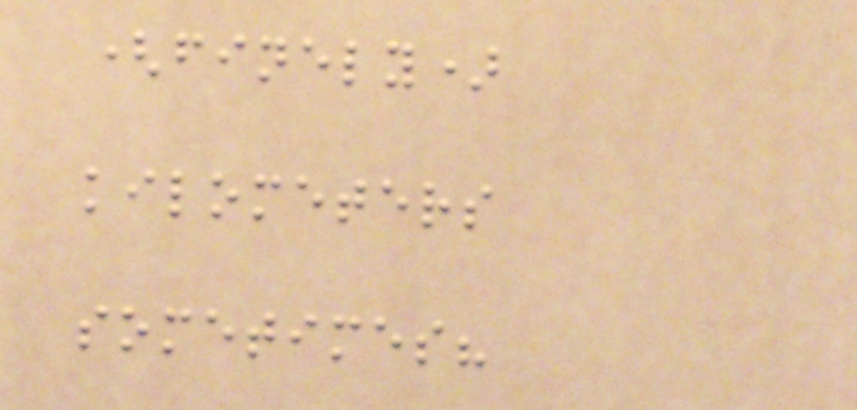(finely)
kilometers
sometimes?
